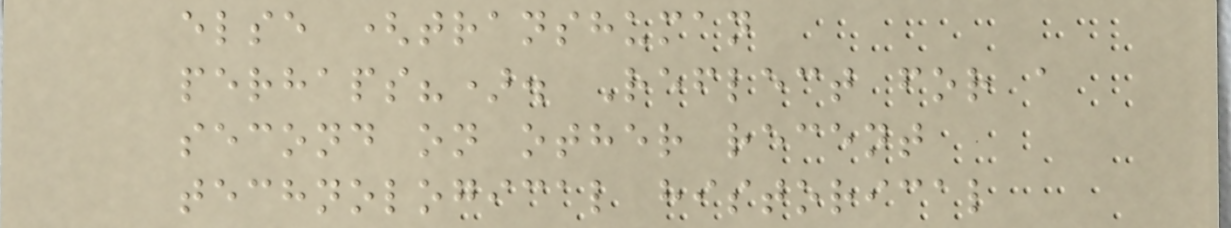else (transhuman
perhaps?). Reflect for a
second on other recent
technological historical
